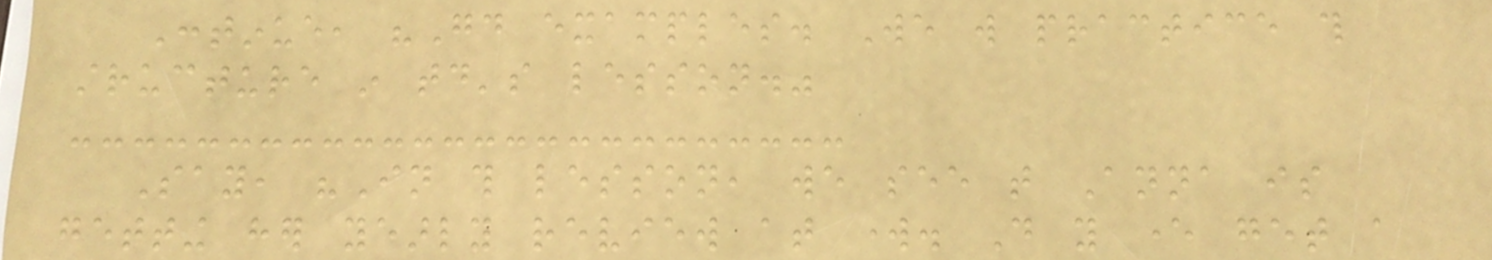Continue, "Good examples. We will practice this
structure in today's lesson."
Say, "In this lesson, we see that Anna is
getting her yearly review at work. Do you ever get a
